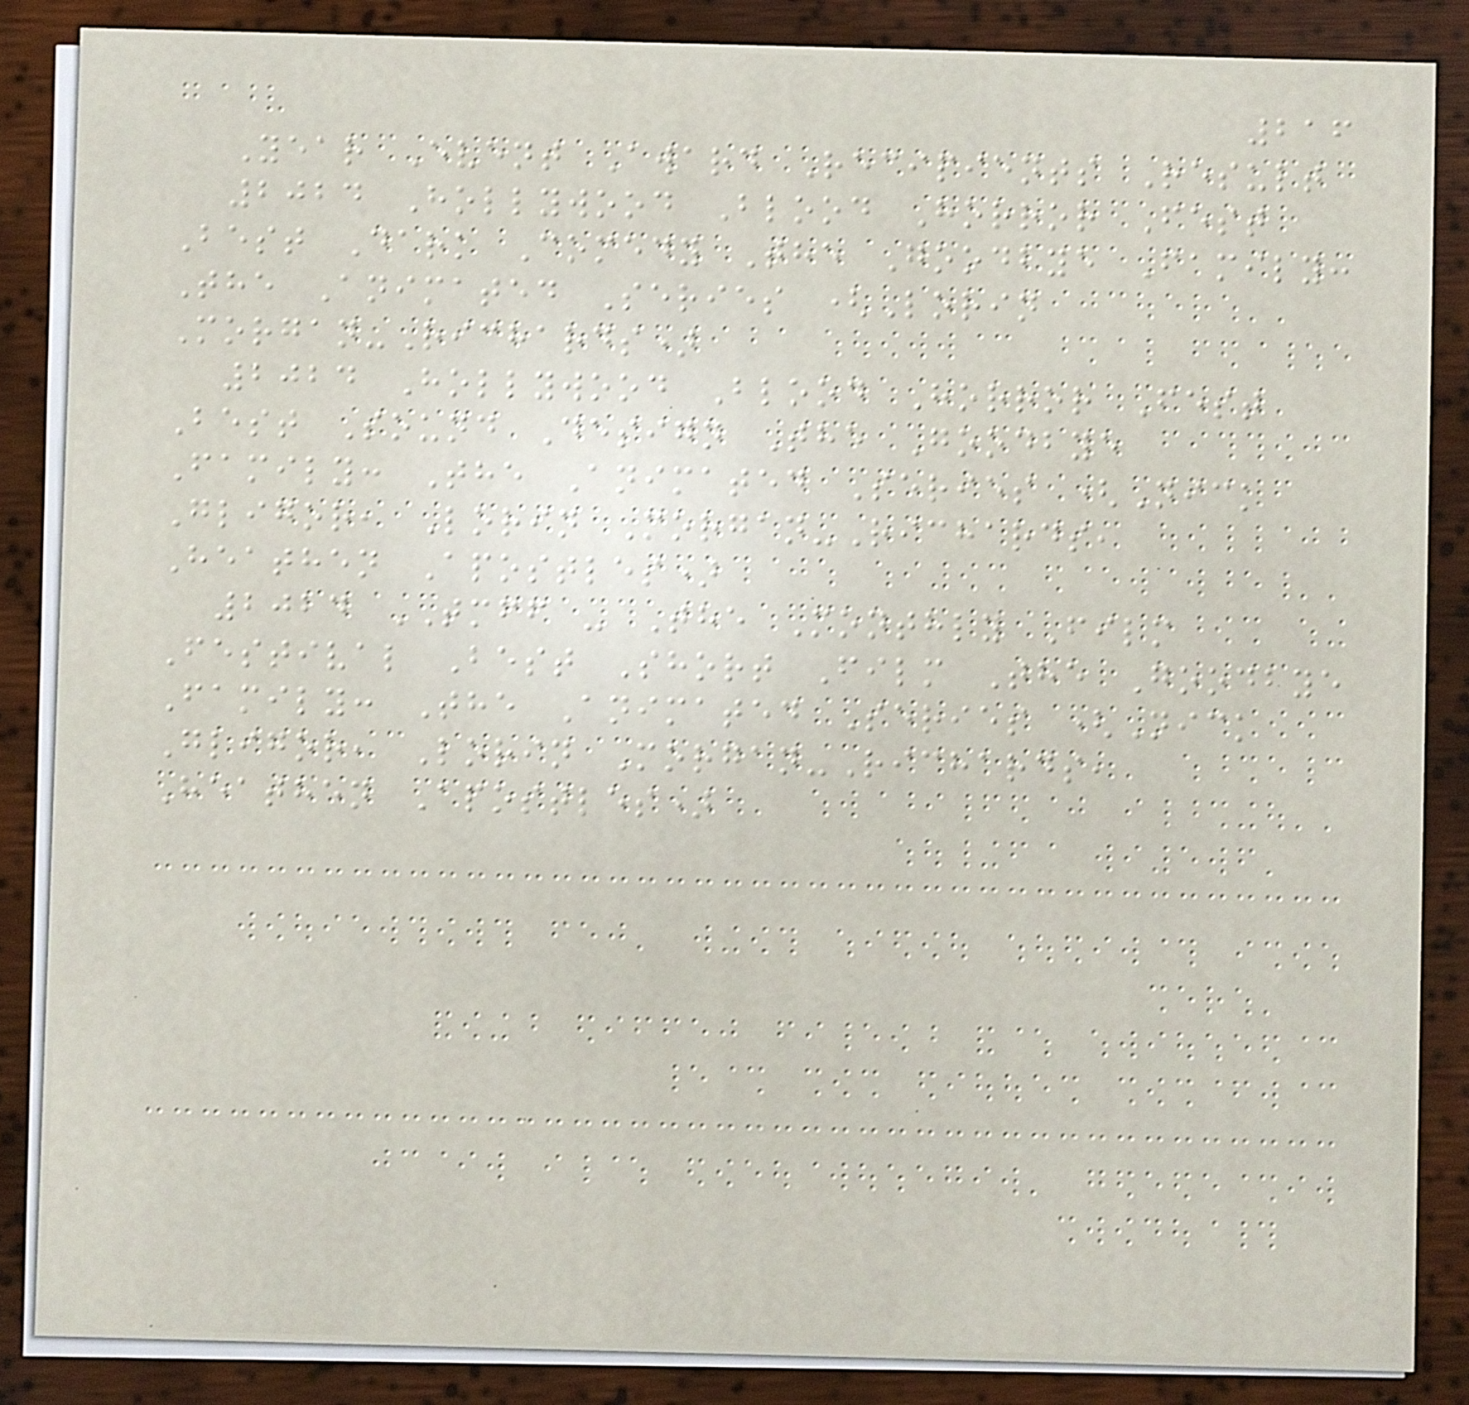216
Year Event Award Recipients Result
2024 Hollywood Blood Horror Fest
Best Dark Comedy The Goodbye Family:
The Animated Series (Lorin
Morgan-Richards)
2024 Hollywood Blood Horror Fest
Best Sound Design The Goodbye
Family: The Animated Series (Nick
Gligor, Lorin Morgan-Richards,
Heathen Apostles)
2024 TMFF - The Monthly Film
Festival Best Short Film The Goodbye
Family: The Animated Series (Nick
Gligor, Lorin Morgan-Richards,
Heathen Apostles)
